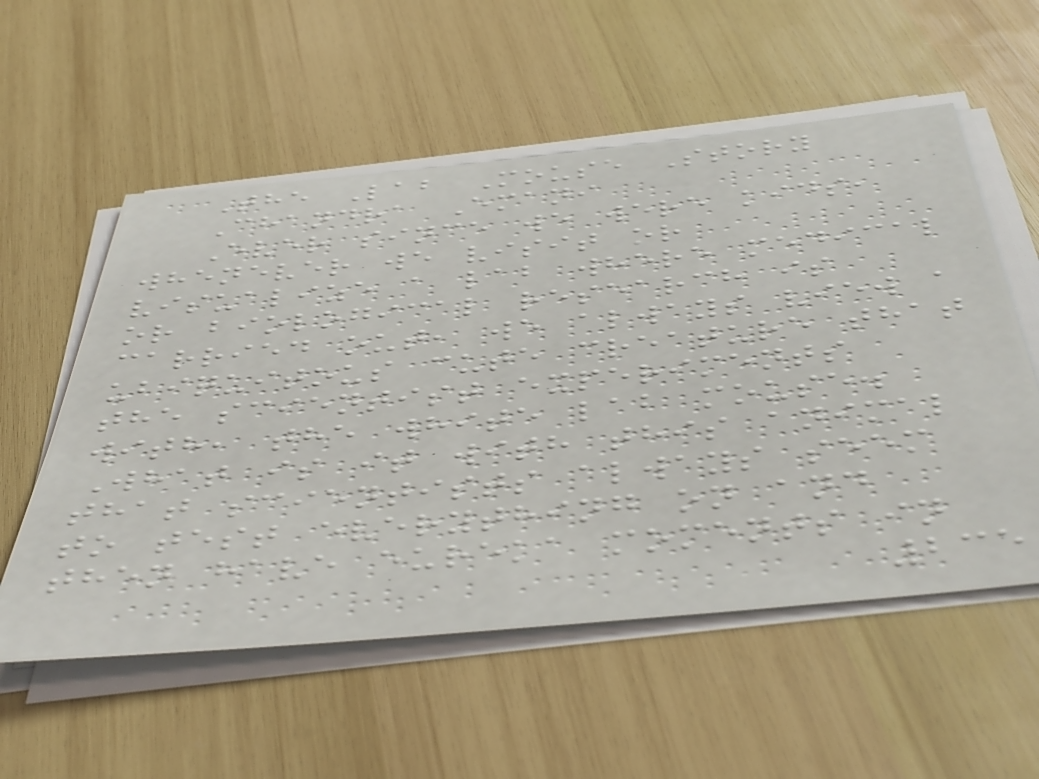The Lab Mouse Story
Chandra Emani
Ever since we were kids,
whenever we visit or
visualize a lab where medical
or biological research is
carried out, we always view a
ubiquitous cute creature that
the scientist experiments
with, the white lab mouse.
What is it with this animal
that scientists always seem
to test everything on and
then have eureka moments in
235
